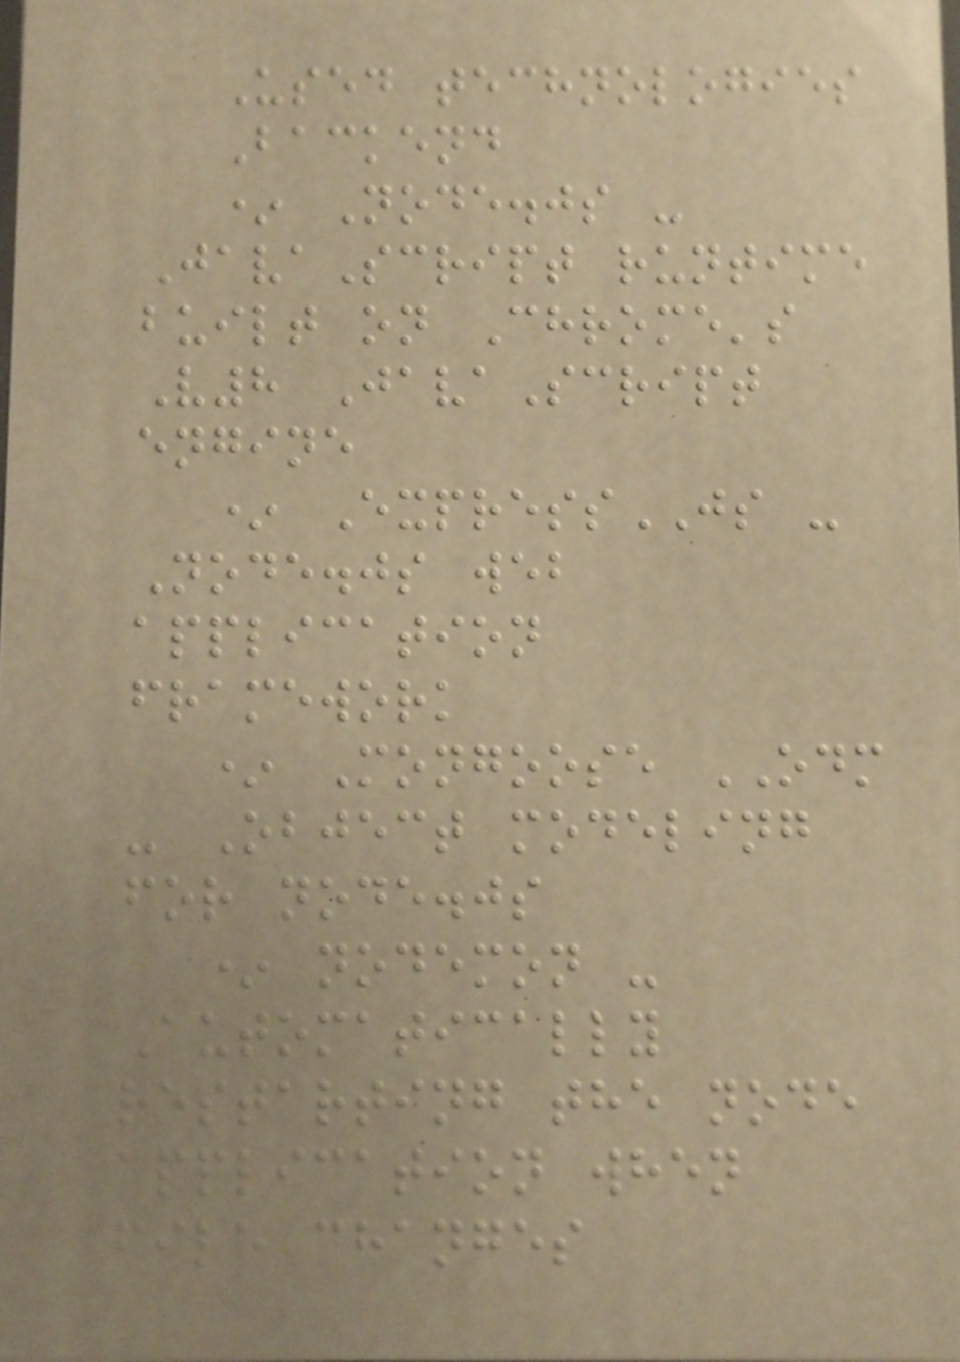Used technologies
Backend
* Node.js -
JavaScript runtime
built on Chrome's
V8 JavaScript
engine
* ExpressJS -
Node.js web
application
framework
* Mongoose ODM
- Object modeling
for node.js
* nodemon -
Automatically
restarting the node
application when
file changes
